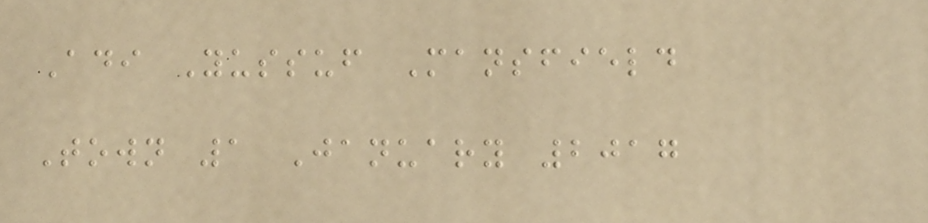Adi Yussuf Mansfield
Town 1 January 2017
